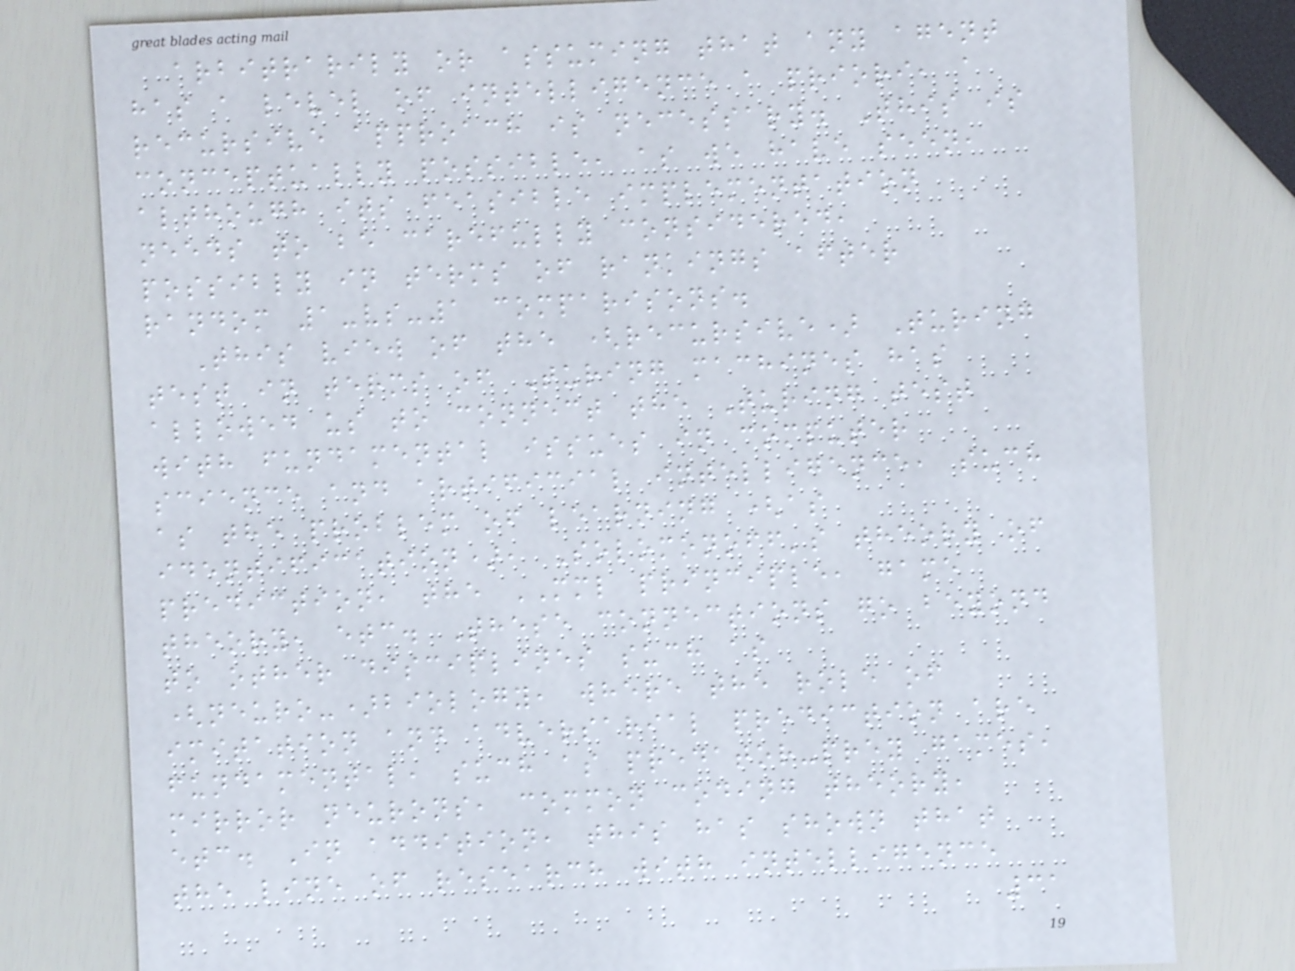arbitrarily or assuming that any agent
has a level of intelligence a priori, a
recursive approach is necessary. This is
conceptually possible, as we have seen,
although its feasible implementation
needs to be carefully considered,
possibly in terms of rankings after
random 1-vs-1 comparisons.
This view of the (recursive) Turing
test in terms of Turing machines has
allowed us to connect the Turing test
with fundamental issues in computer
science and artificial intelligence, such
as the problem of learning (as
identification), Solomonoff's theory of
prediction, the MML principle, game
theory, etc. These connections go beyond
to other disciplines such as
(neuro-)biology, where the role of
imitation and adversarial prediction are
fundamental, such as predator-prey games,
mirror neurons, common coding theory,
etc. In addition, this has shown that
the line of research with intelligence
31
